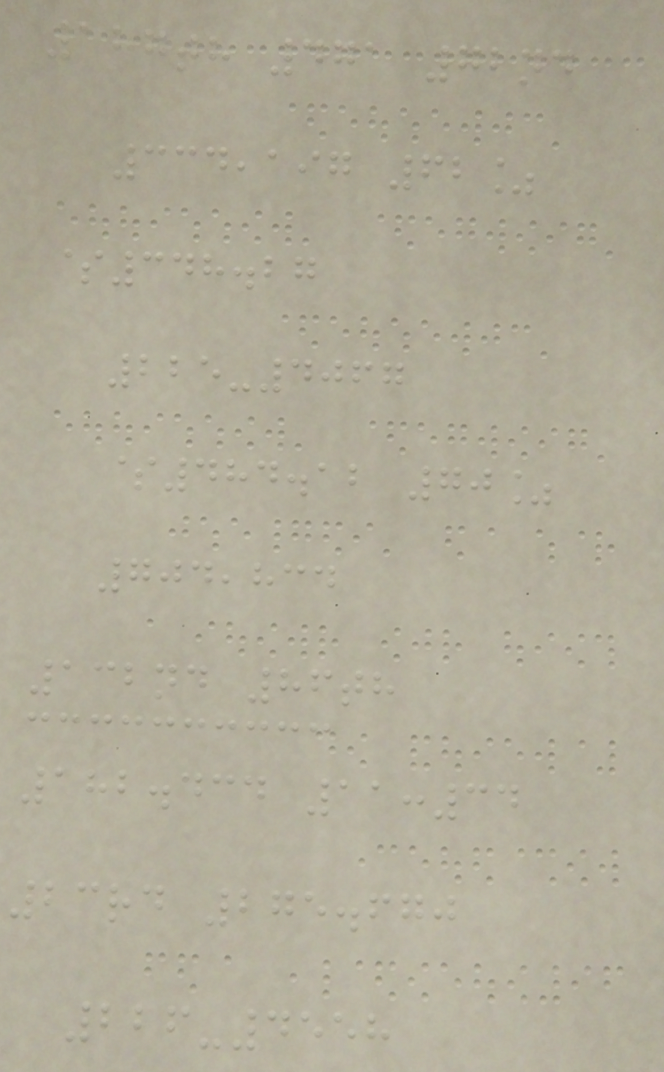187th 471 72nd
334,197 62%
$348.27
225-4067
$484.12 70%
704,834
132nd 86th
182.434 11:34
23rd 275.670
226-4558
